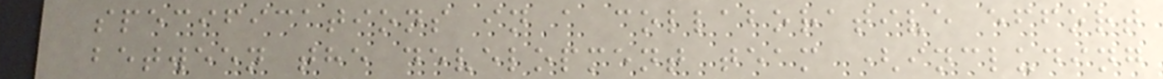specifications in a collaborative effort
between the development team (including
